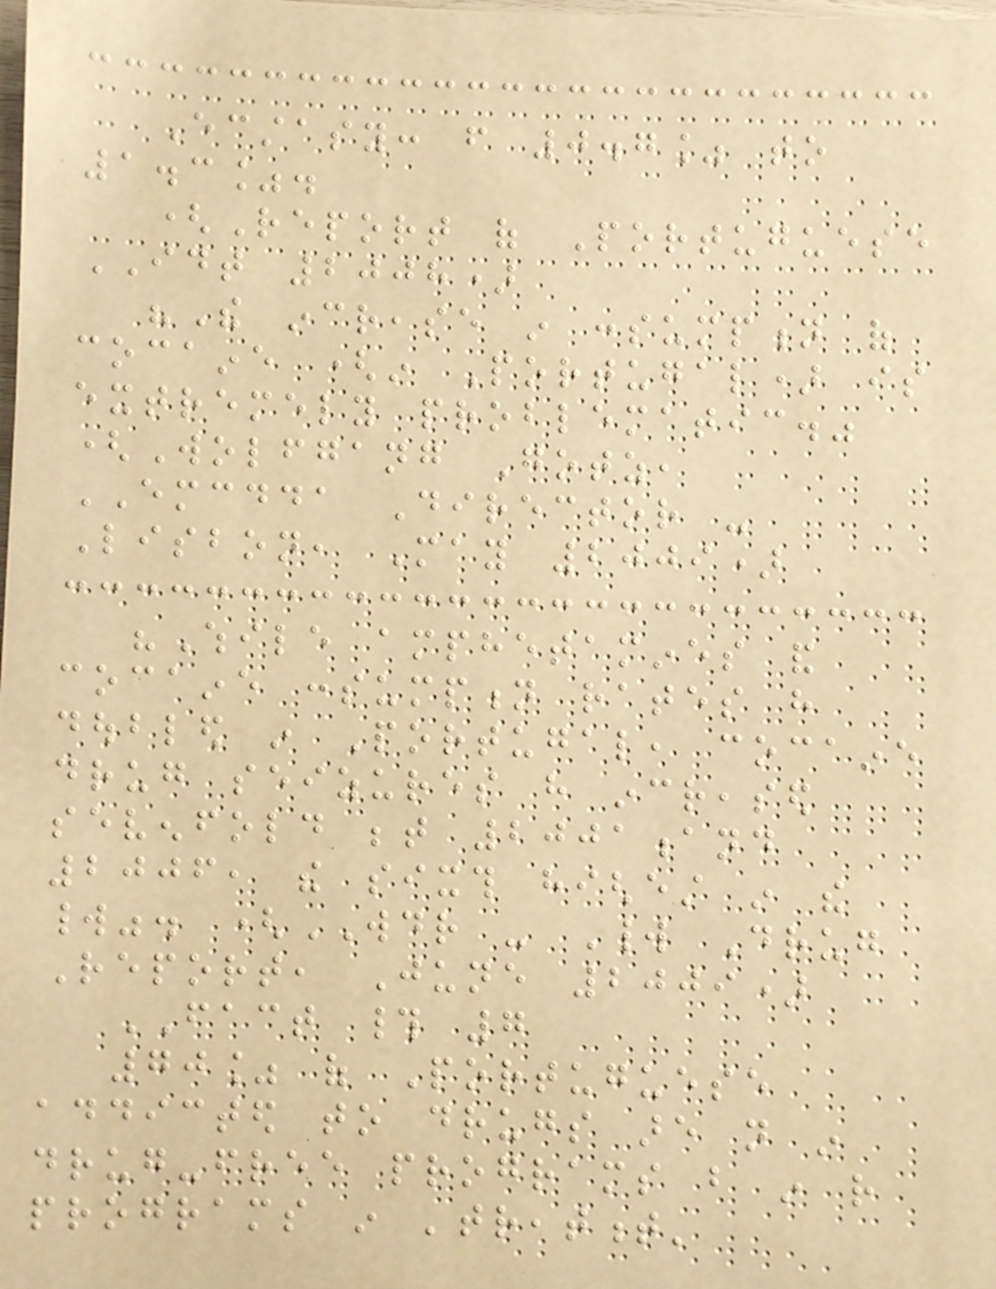Ecstasy: from 0.7% to
1.3%.
(Report of Portuguese
IDT 2008)
"The increase in consumption of
cocaine (in Portugal) is
extremely problematic."
(Wolfgang Gotz,
EMCDDA Director -
Lisbon, May 2009)
"While amphetamines and
cocaine consumption rates have
doubled in Portugal, cocaine
drug seizures have increased
sevenfold between 2001and
2006, the sixth highest in the
world". (WDR - World Drug
Report, June 2009)
FACT # 7
70% of Portuguese
addicted to drugs are not in
drug-free programs but in rather
programs in 'treatment'
